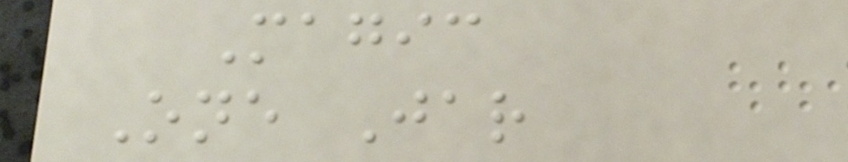Magic
One Jar
